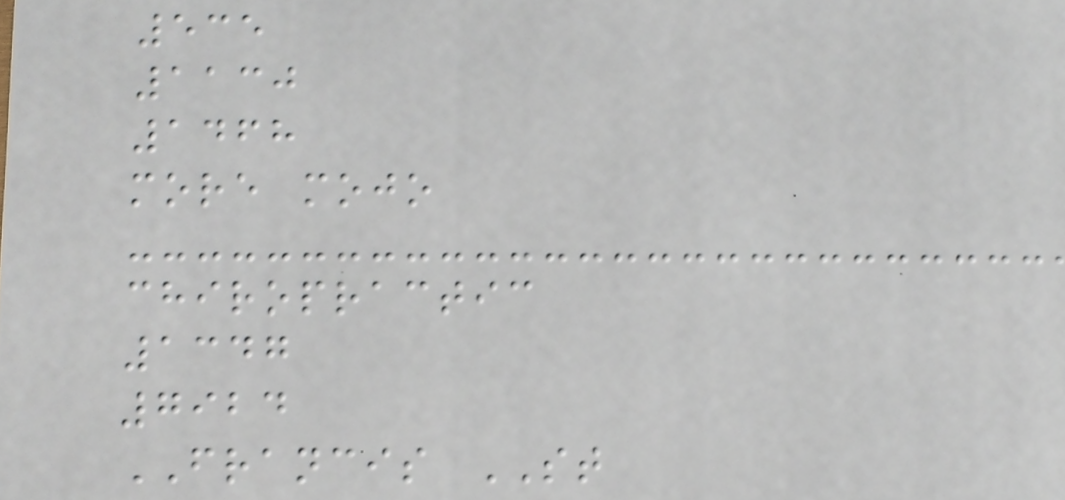535
1130
1468
more mojo
chiropractic
1347
7924
FRANCIS ST
